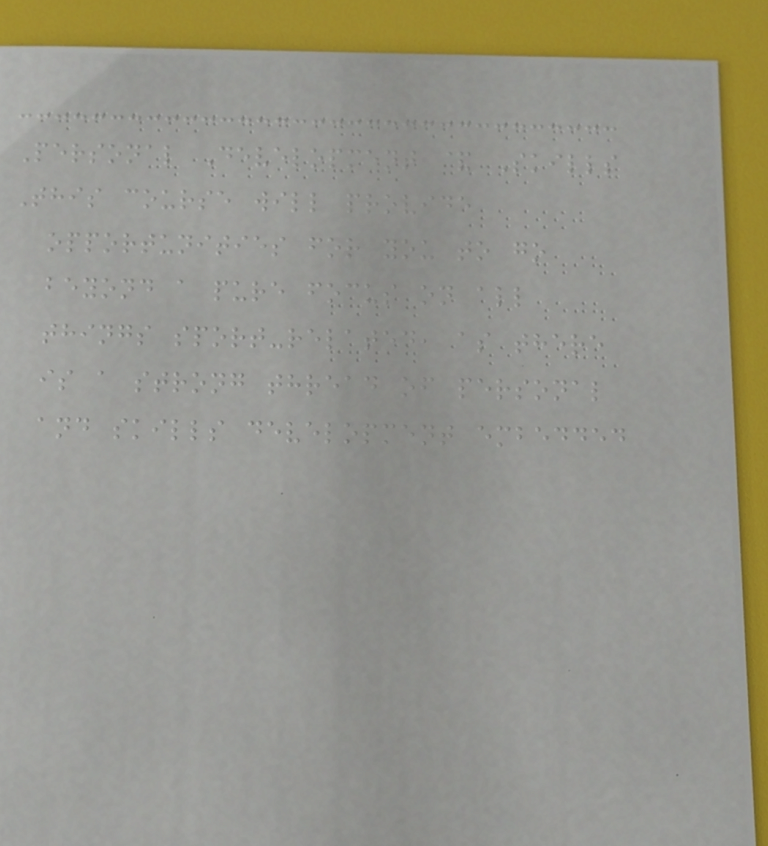Personal Development & Skills
This course will provide
opportunities for you to go
beyond a pure focus on all
things sport-related, as there
is a strong thread of personal
and skills development embedded
